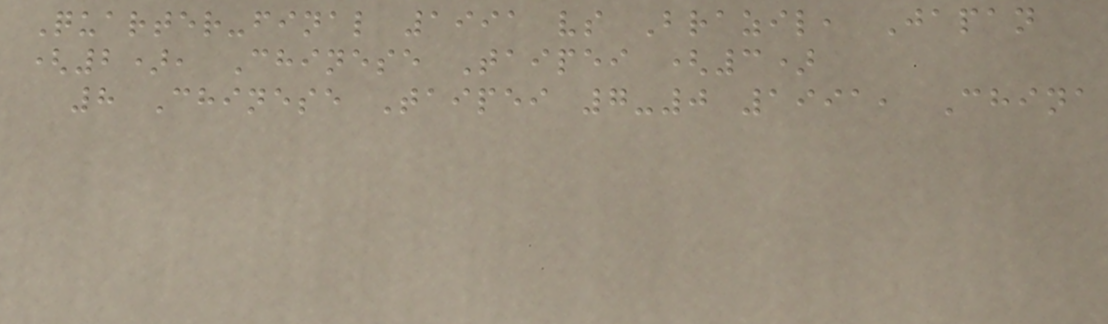Quarter-final 1991 vs Brazil, Japan
(2), Chinese Taipei (3)
8 Chinese Taipei 7-0 1991, China
